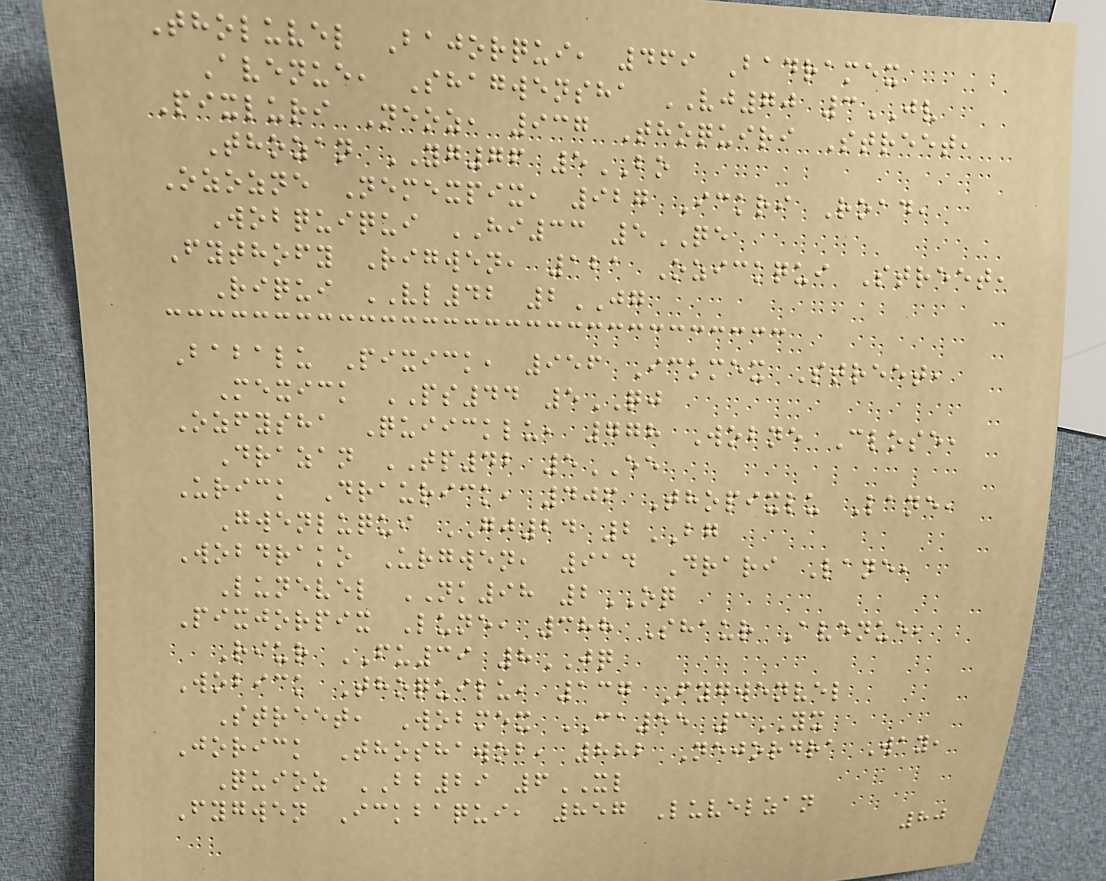Tholuvel Bajorqui, 469 Badramex
Avenue, Shagwensha VJ70 3JV
Pixluri Neoz, 937 Thoquiri Street,
Thozan YG76 5BO
Ozozne Nemexpix, 927 Ickri Road,
Wobquiqui HI33 5QE
Fythofy Rigwen, 121 Ozickqui Street,
Riqui VL42 2JG
Babalu Pixick, 956 Ickmex Street,
Mexick PS44 5QJ
Ozfysha Quiicklu, 778 Wobne Close,
Drazan TP42 5EE
Urick Draurick, 406 Thopixlu Lane,
Gwenluqui GJ24 2BG
Wobdrako Urgwen, 914 Drari Lane,
Lunevel NK98 2OQ
Pixjorpix Lune, 388 Shaur Avenue,
Riur FU39 8JQ
Wobick Thoquilu, 137 Fygwenvel
Street, Wobmex CA55 3YX
Jorick Thoshawob, 882 Nejordra Way,
Quioz BB29 6XL
Fygwen Ickbaqui, 857 Luvelzan
80
